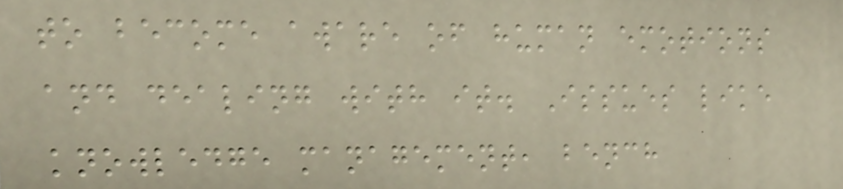to become aware of human emotions
and dealing with it. Issues like
knowledge management, bench
